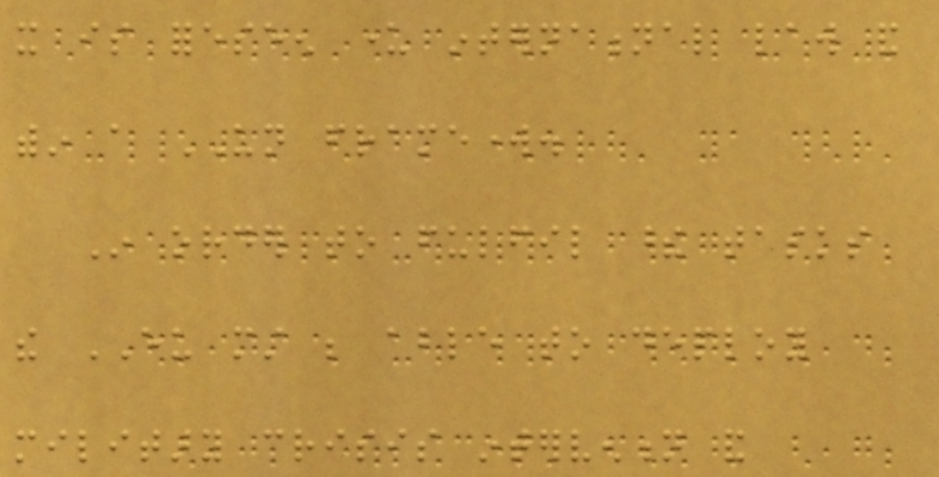it is foreseen under international law and
within a UN framework.
In order to fulfil these tasks
the EU must be able to deploy
military crisis intervention and
